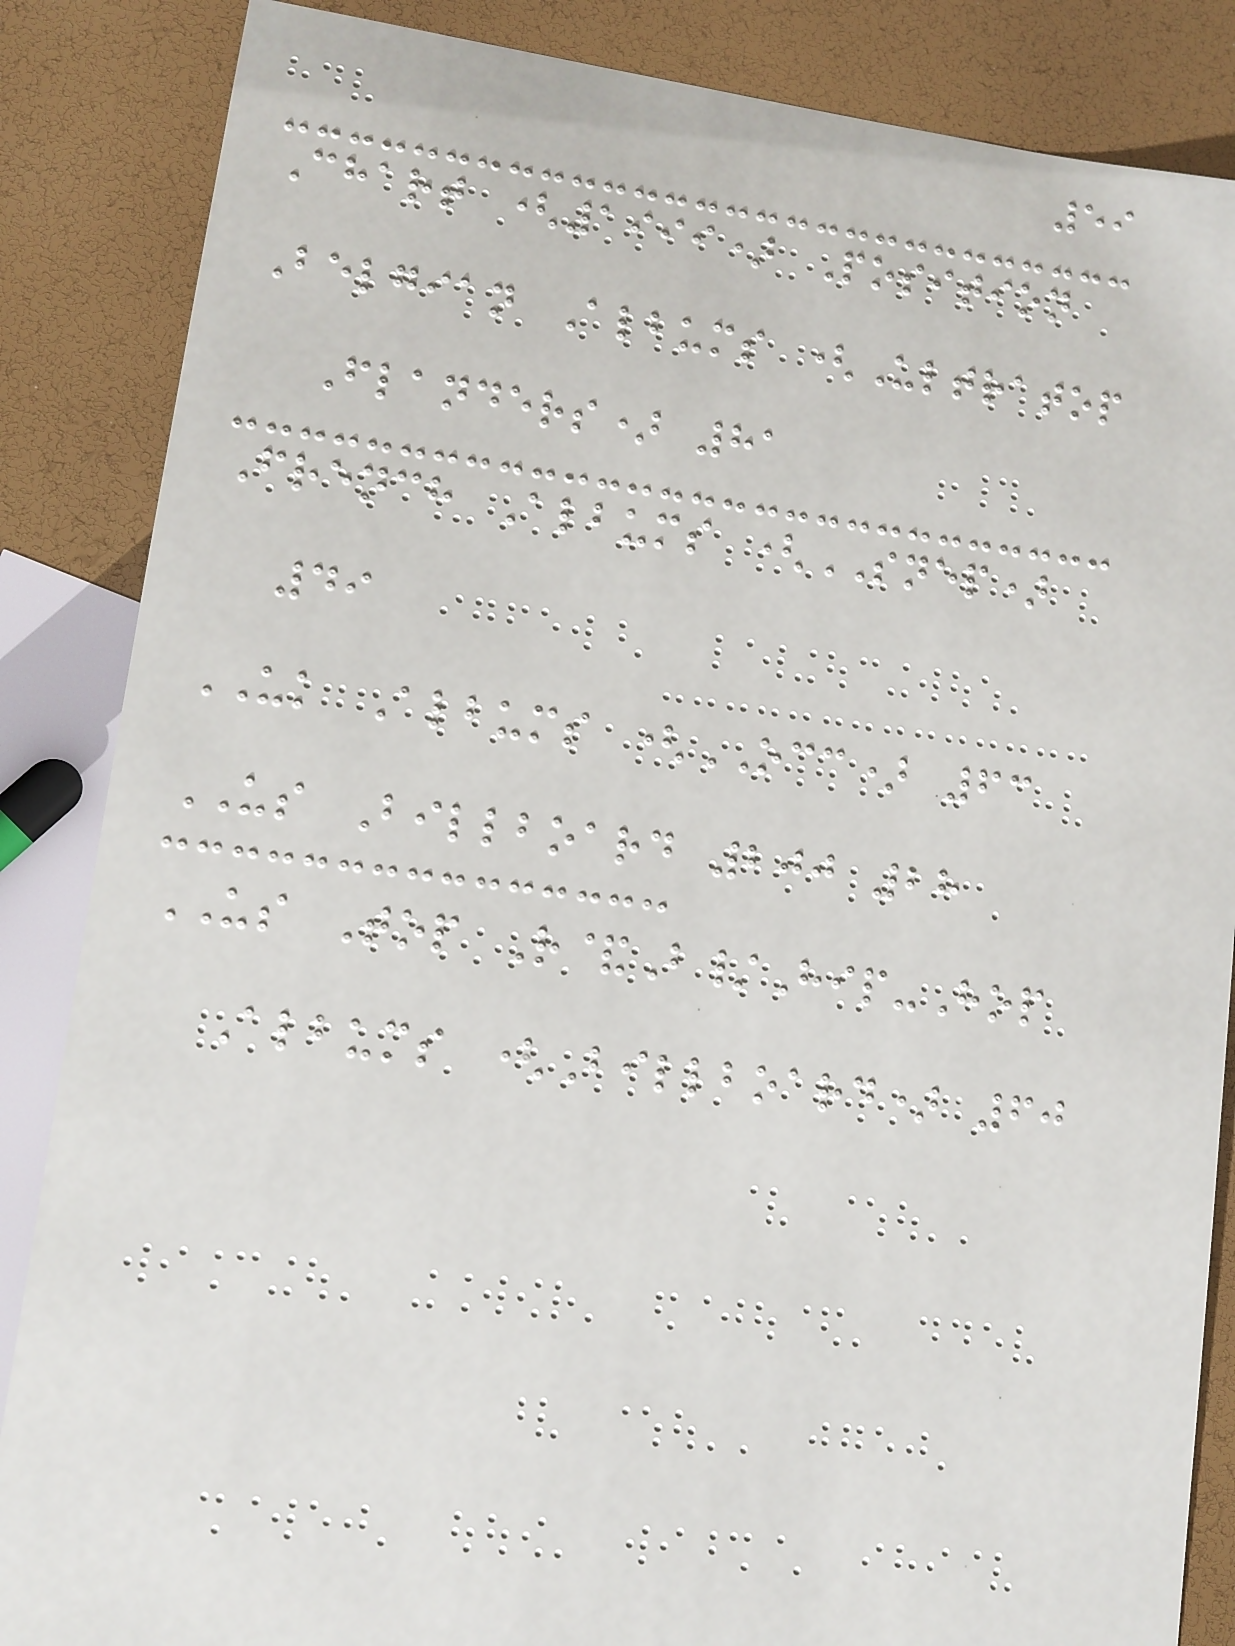59
Chart (1999) Position
Belgian Albums (Ultratop
Flanders) 81
French Albums (SNEP)
49
UK Albums (OCC) 63
US Billboard 200 28
US Top R&B/Hip-Hop
Albums (Billboard) 60
